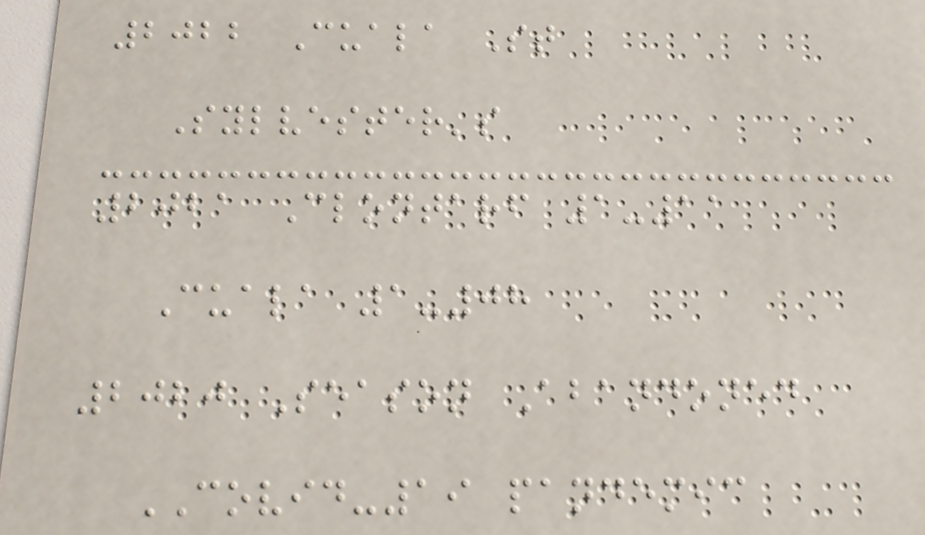2022 Cuala St
Sylvester's
2021 Clontarf 1-11
Cuala 1-08
2020 Season Abandoned
COVID-19 pandemic
